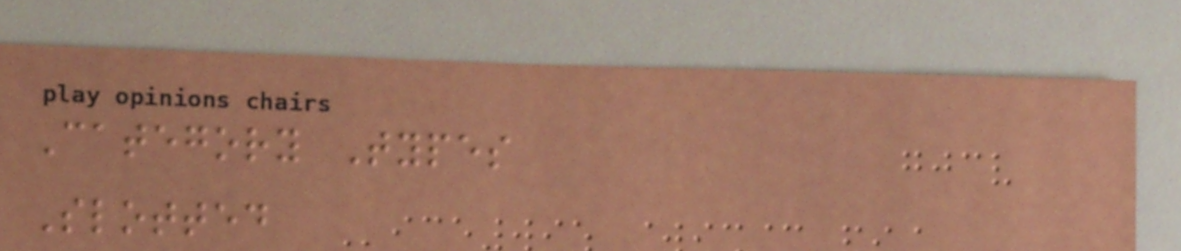Category Types
Slotted
